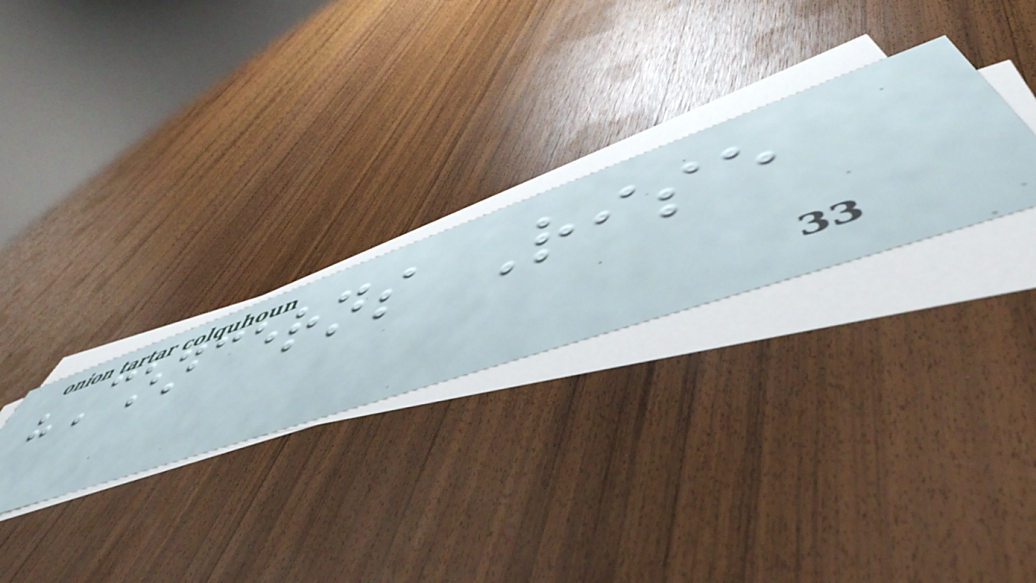"Concerns Rise
